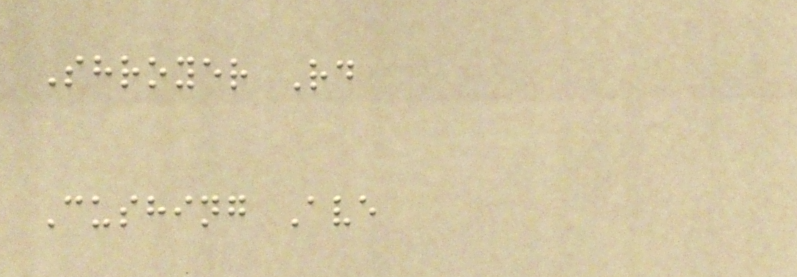Shroyer Rd
Cushing Ave
